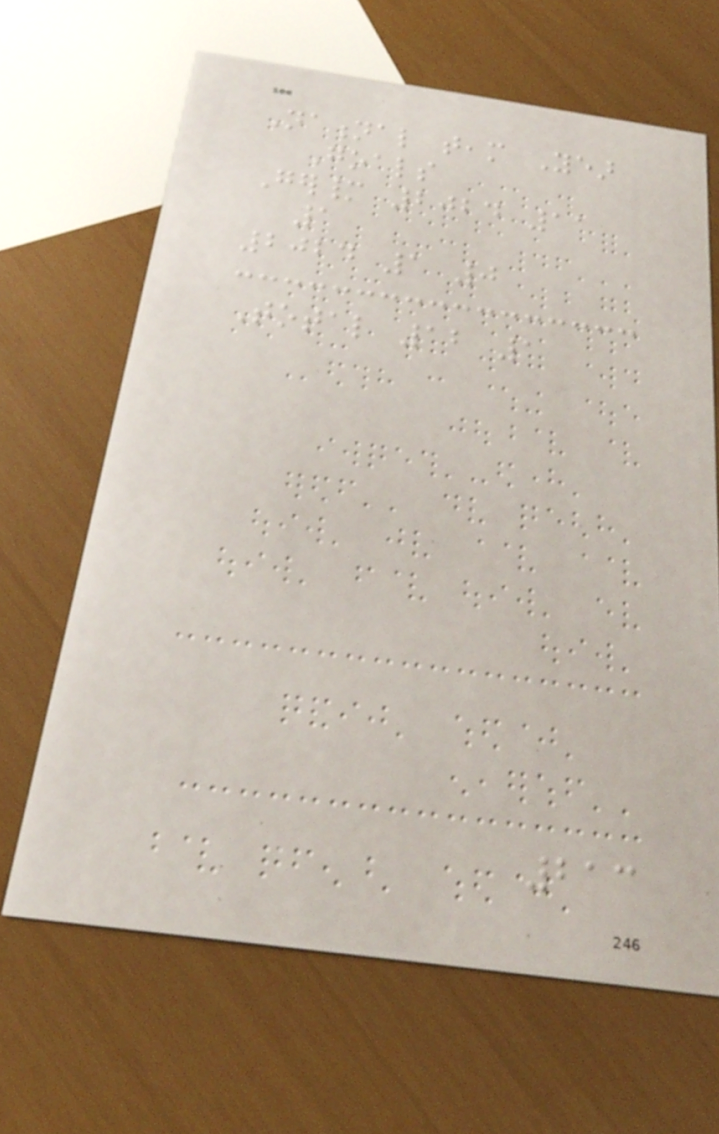National team Year
Goals
Germany 2024 11
1
2024 1 0
Total 12 1
213
